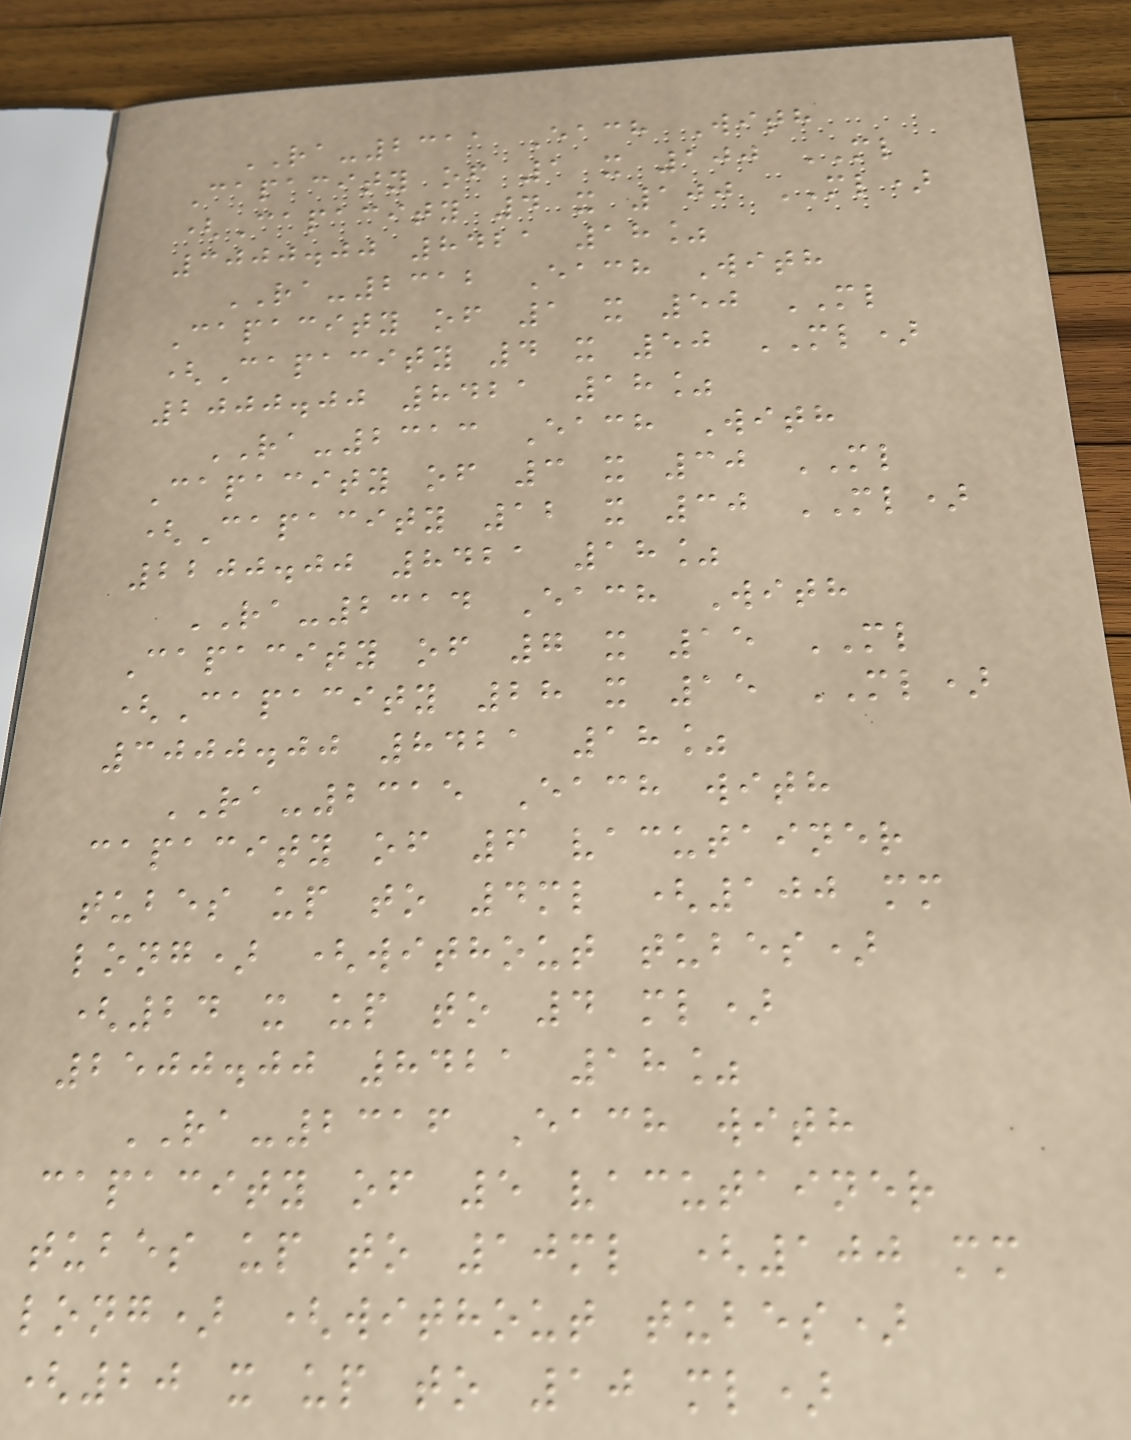RA-2311 Each With
Capacity of 1 x 100 ML
(Capacity 4 x 100 ML)
3000.00 8421 18%
RA-2312 Each With
Capacity of 1 x 50 ML
(Capacity 4 x 50 ML)
2000.00 8421 18%
RA-2313 Each With
Capacity of 3 x 30 ML
(Capacity 12 x 30 ML)
2200.00 8421 18%
RA-2314 Each With
Capacity of 7 x 15 ML
(Capacity 28 x 15 ML)
3000.00 8421 18%
RA-2315 Each with
capacity of 6 vacutainer
tubes up to 4ml (100 mm
long) (without tubes)
(24 x up to 4 ml)
2500.00 8421 18%
RA-2316 Each with
capacity of 5 vacutainer
tubes up to 10ml (100 mm
long) (without tubes)
(20 x up to 10 ml)
